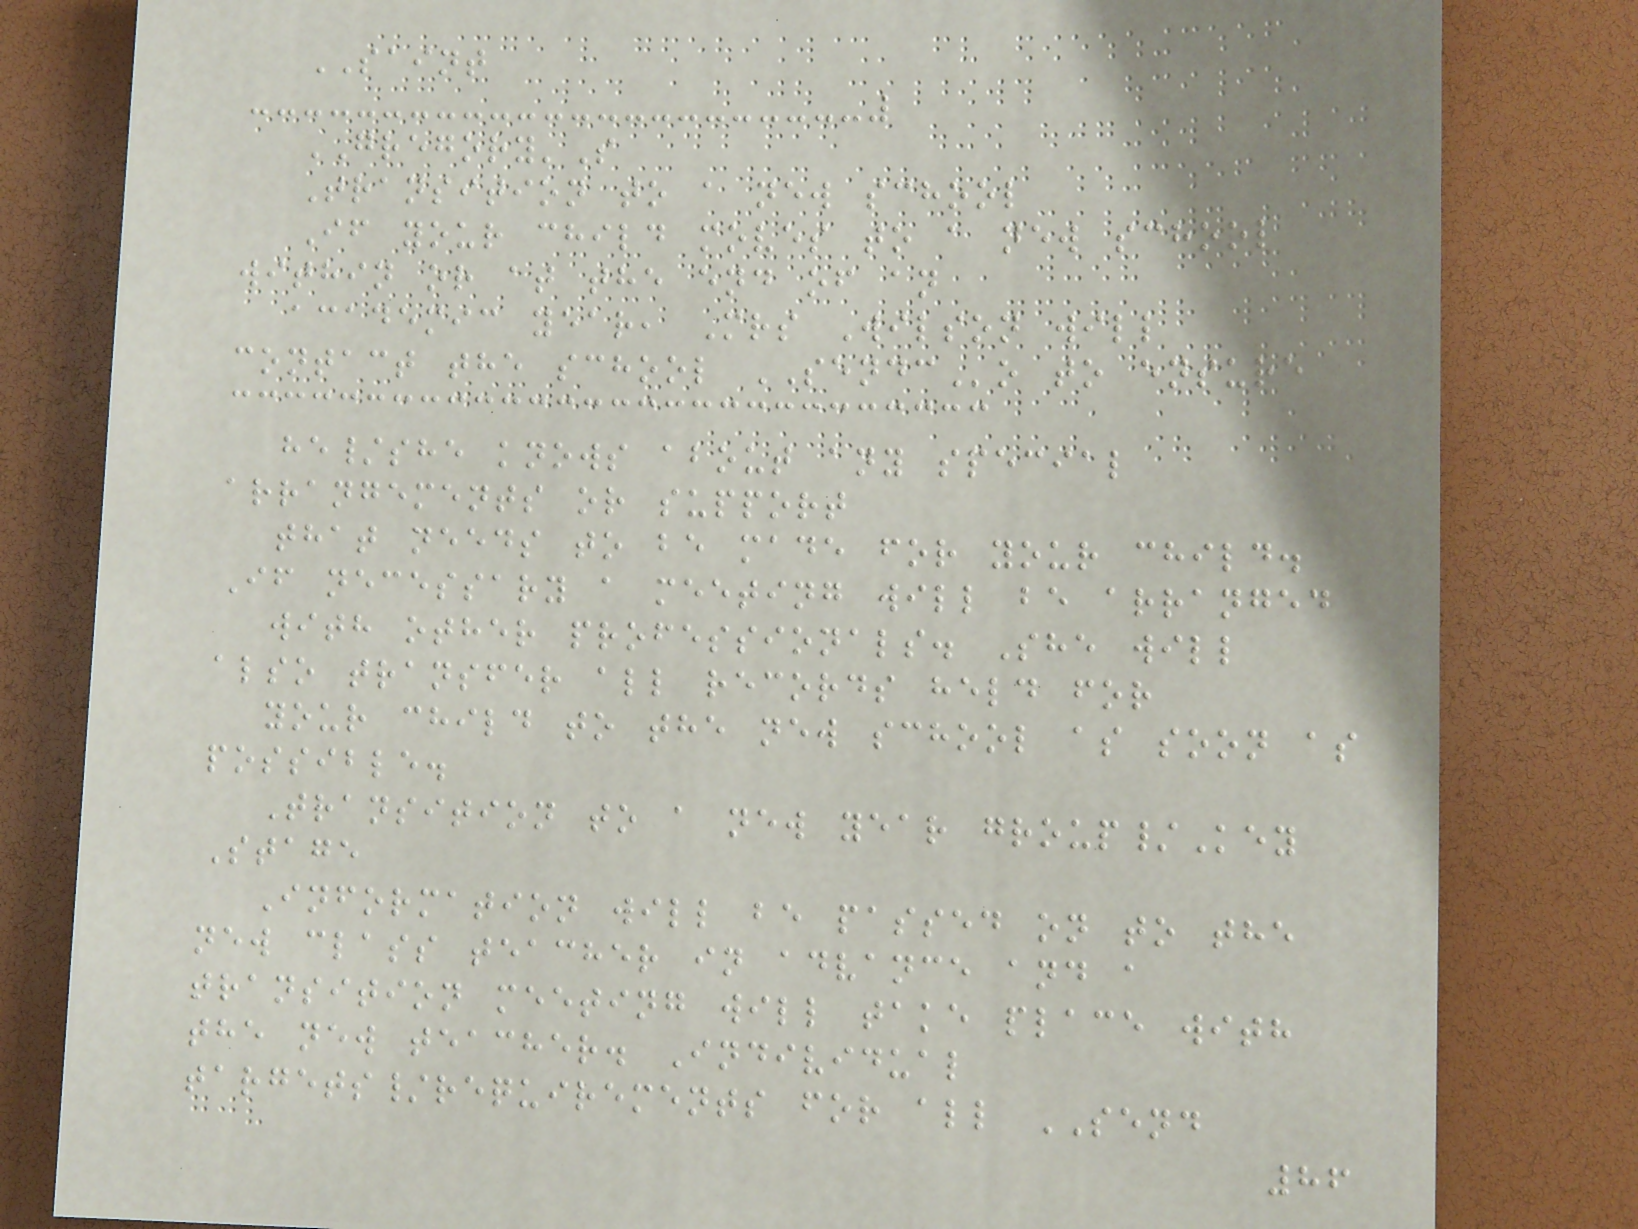SAINT
GREGORY'S
Transition to a new school
If your child moves to a new school
within or at the end of an
academic year, Mrs Wilson will
contact the school SENDCo to ensure
he/she knows about any special
arrangements or support
that needs to be made for your child.
If necessary a meeting will be arranged
with other professionals. She will
also transfer all records held for
your child to the new school as soon as
possible.
Transition to a new year group/Key
Stage
Information will be passed on to the
new class teacher in advance and a
transition meeting will take place with
the new teacher. Individual
targets/requirements for all SEND
86
